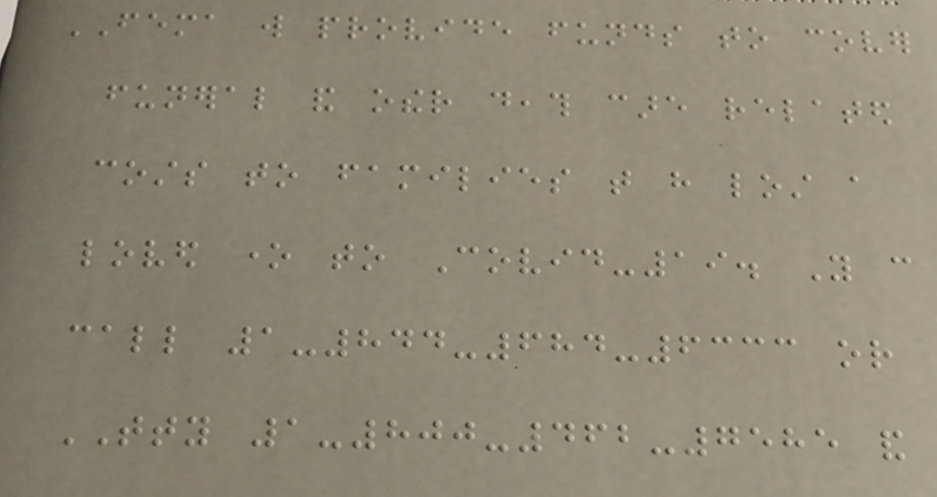FEMA will provide funds to cover
funeral and other death care related
costs to families that have lost a
loved one to Covid-19. You can
call 1-844-684-6333 or
TTY 1-800-462-7585 and
